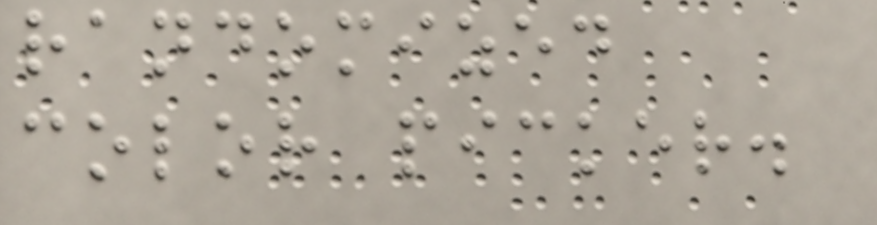randomized
color picker.
